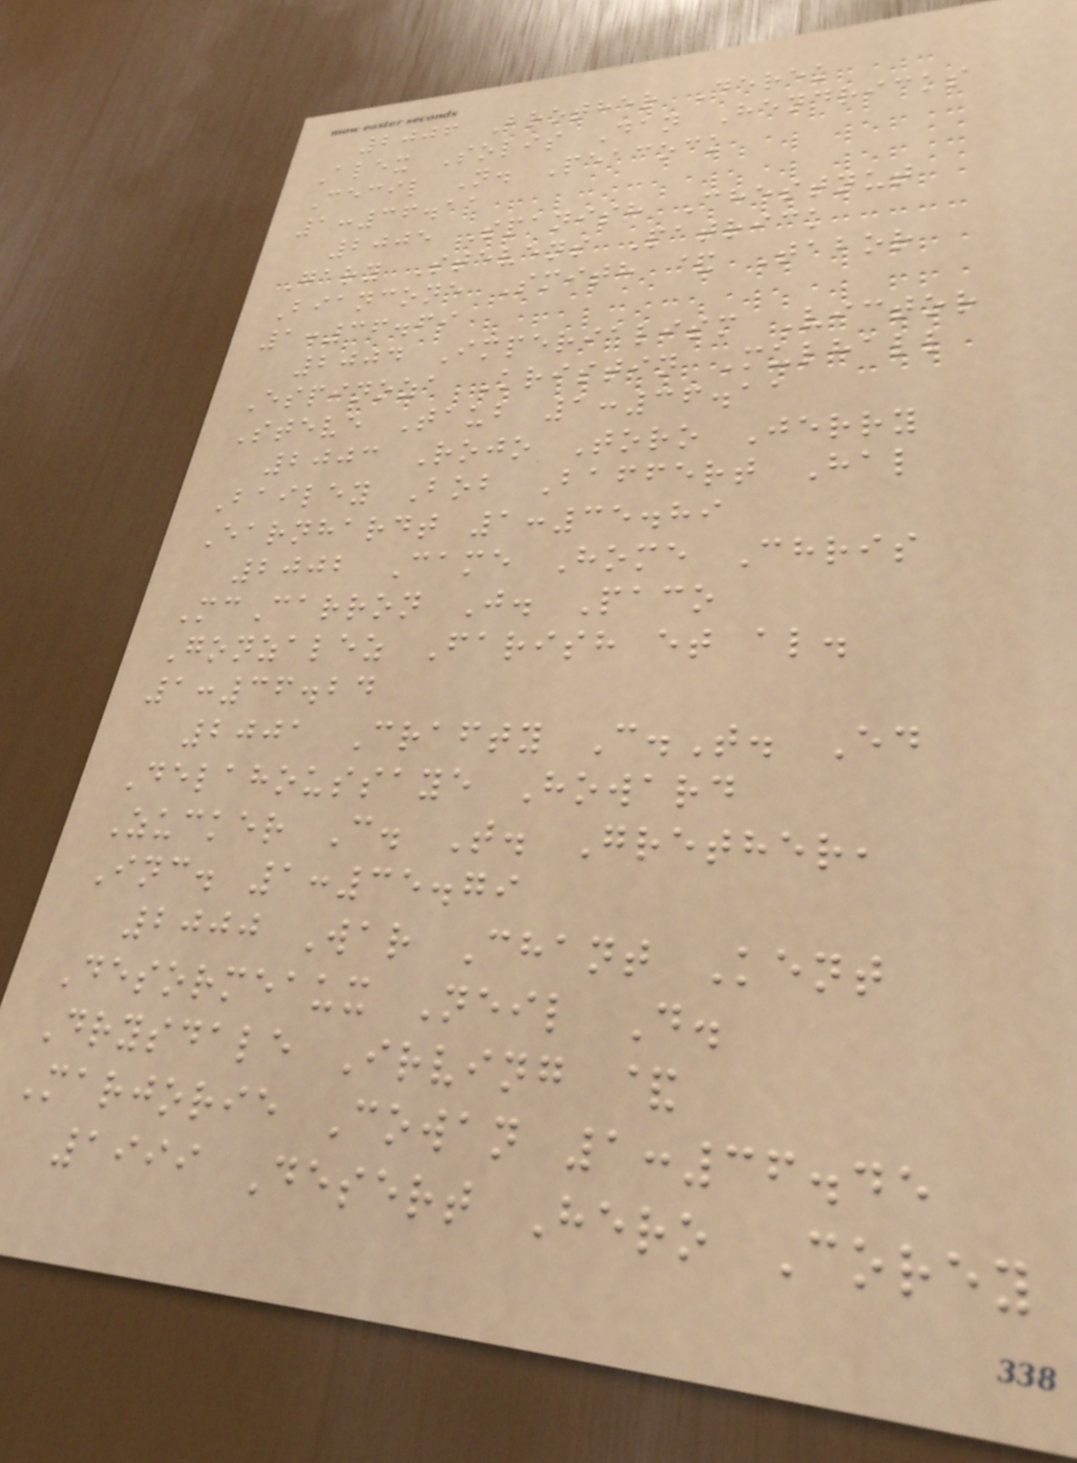2006 Brother Derek
Alex Solis Dan Hendricks
Cecil N. Peacock
1:36.11
2005 Spanish Chestnut
Gary Stevens Patrick
Biancone Smith & Tabor
1:36.69
2004 Imperialism Victor
Espinoza Kristin Mulhall
Steve Taub 1:36.11
2003 Rojo Toro Jerry
Bailey Bob Baffert Hal
Earnhardt 1:35.89
2002 Came Home Chris
McCarron J. Paco
Gonzalez Farish et al.
1:36.24
2001 Crafty C.T. Ed
Delahoussaye Howard
Zucker C. T. Grether,
Inc. 1:35.79
2000 War Chant Kent
Desormeaux Neil D.
Drysdale Irving &
Marjorie Cowan 1:36.45
1999 Desert Hero Corey
